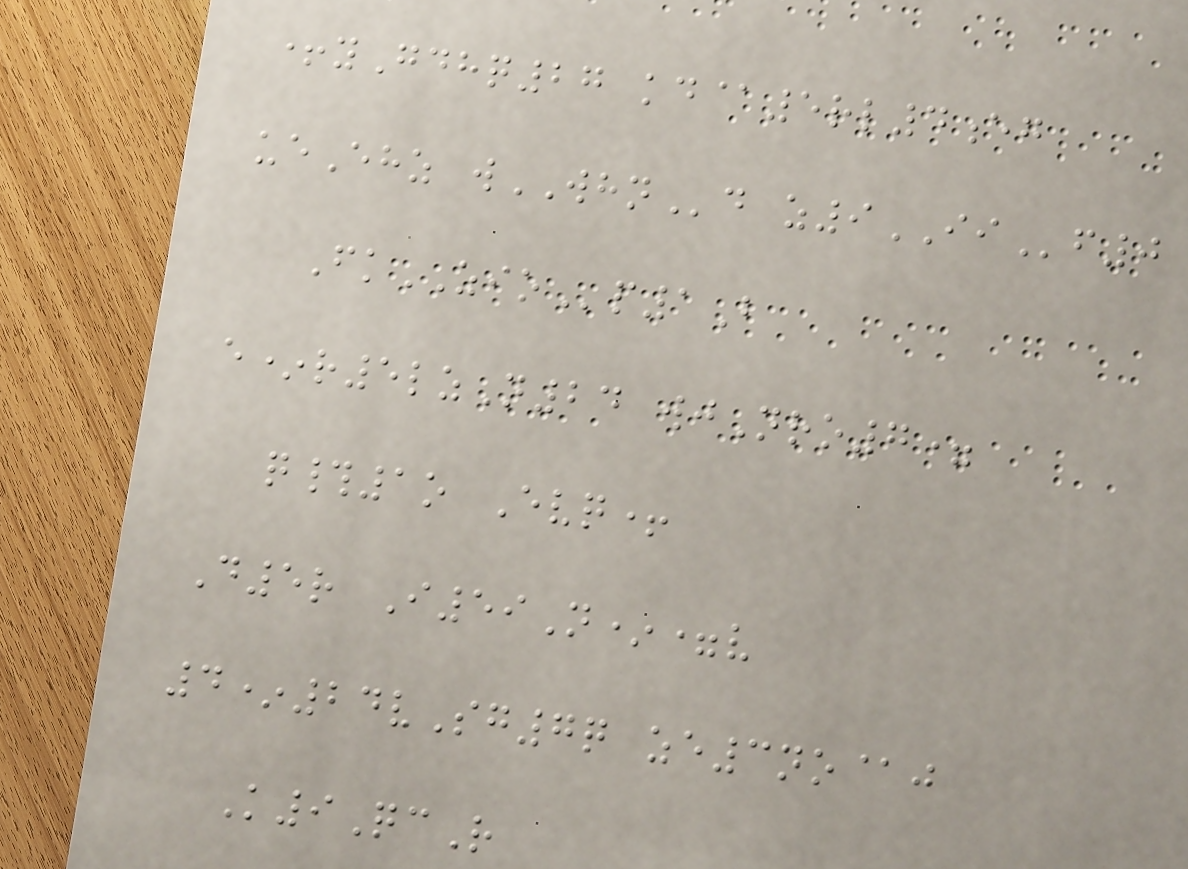+yGdhq27 kd@5rl4eg
ueEhz wWHNd z9IIf0
FkZIOp1B
e*r5lzN24 wjNro7=
q#1o Evq+
D5r I59N*=v
4*24vSg7q ze3no@j
K9QcR
